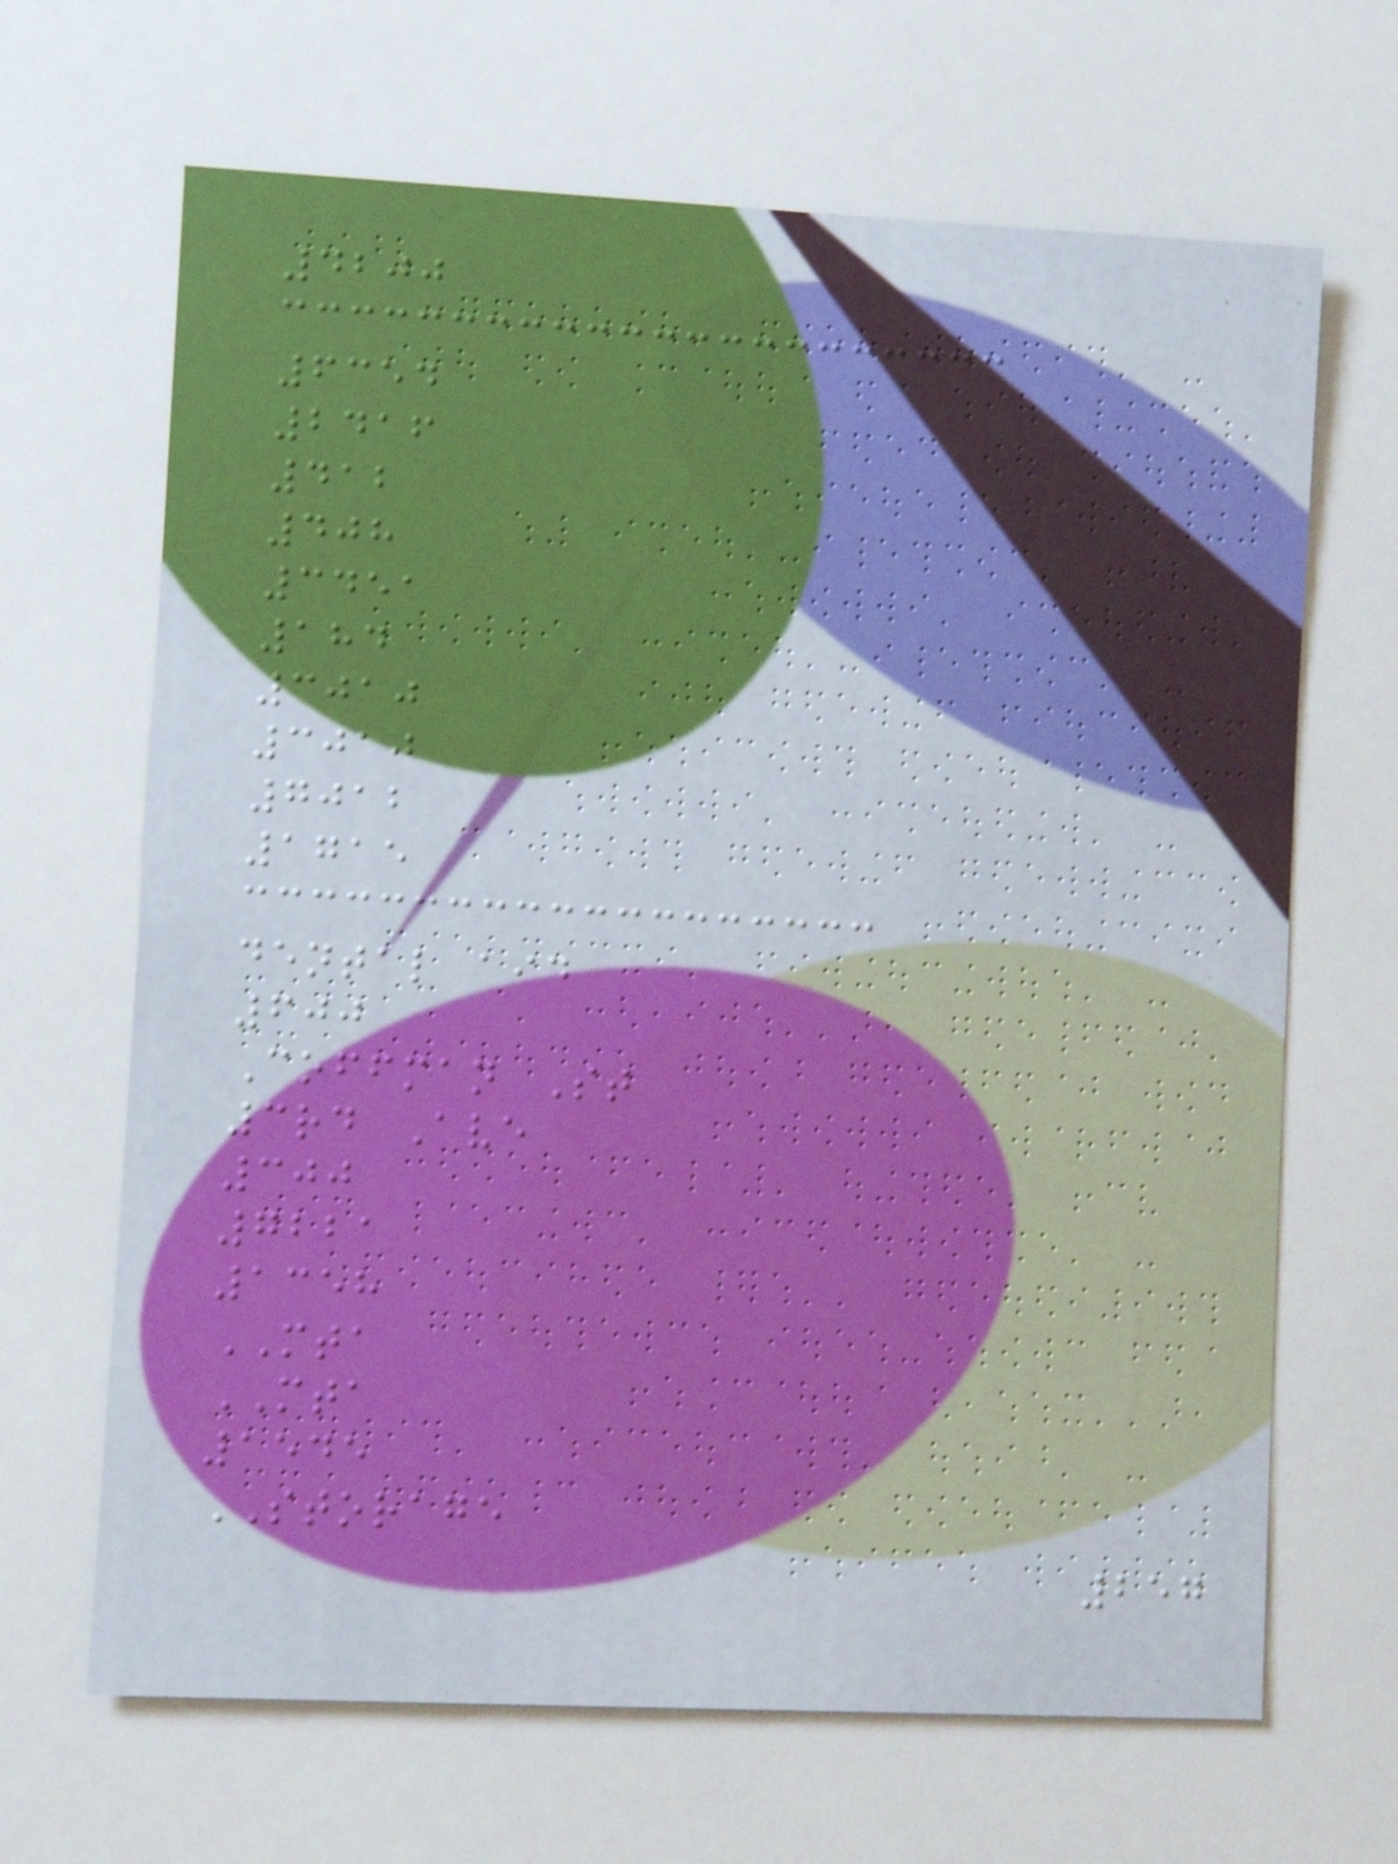4200
6354
2416
412
408
3451
184
3010
3010
7012
1715
dental aid
600
Coffman St
3rd Ave
300
7221
1358
MTA
MTA
1545
STORAGE
257
